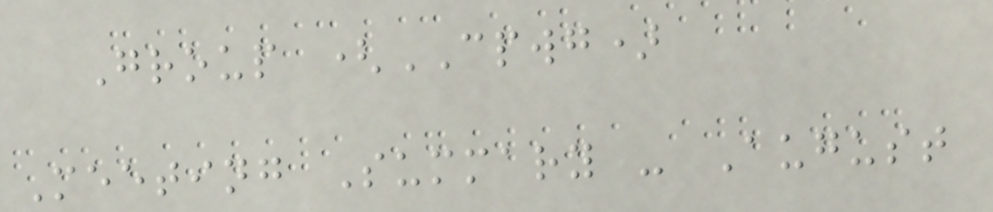Group (CPWG)
Meeting Summary - August
